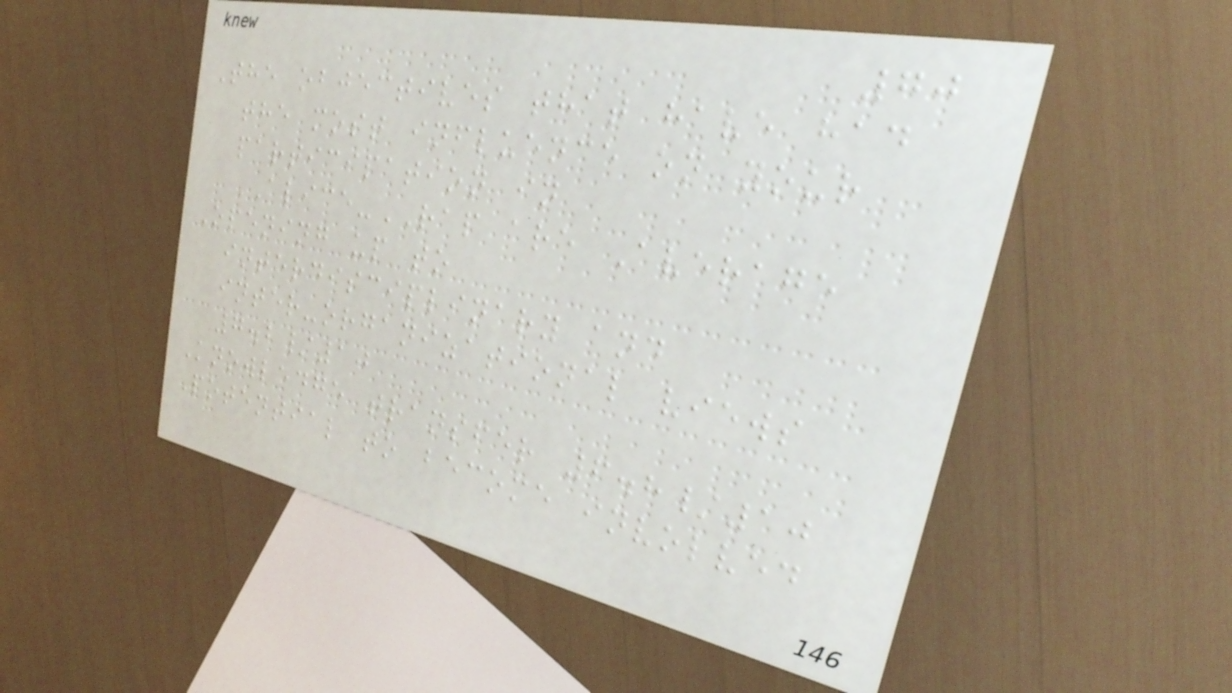70
The objectives that have had
the most influence on your
participation in
ALICE-RAP are Average
Opening up to
interdisciplinary and
inter-organizational views
7.2/10
Knowledge transfer 6.8/10
Potential to become involved
